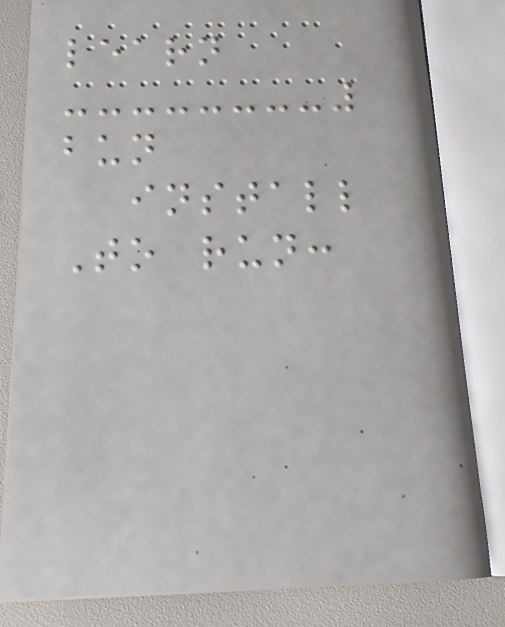learn
bun
install
To run:
